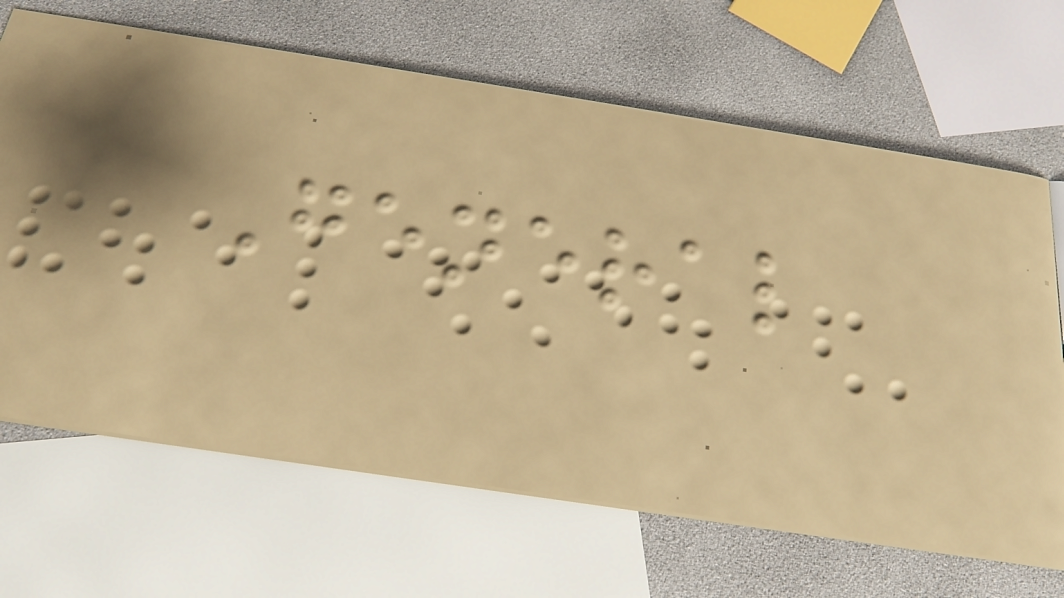General
